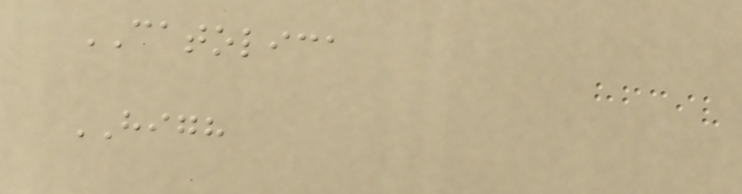CATOLICA
HIGH
